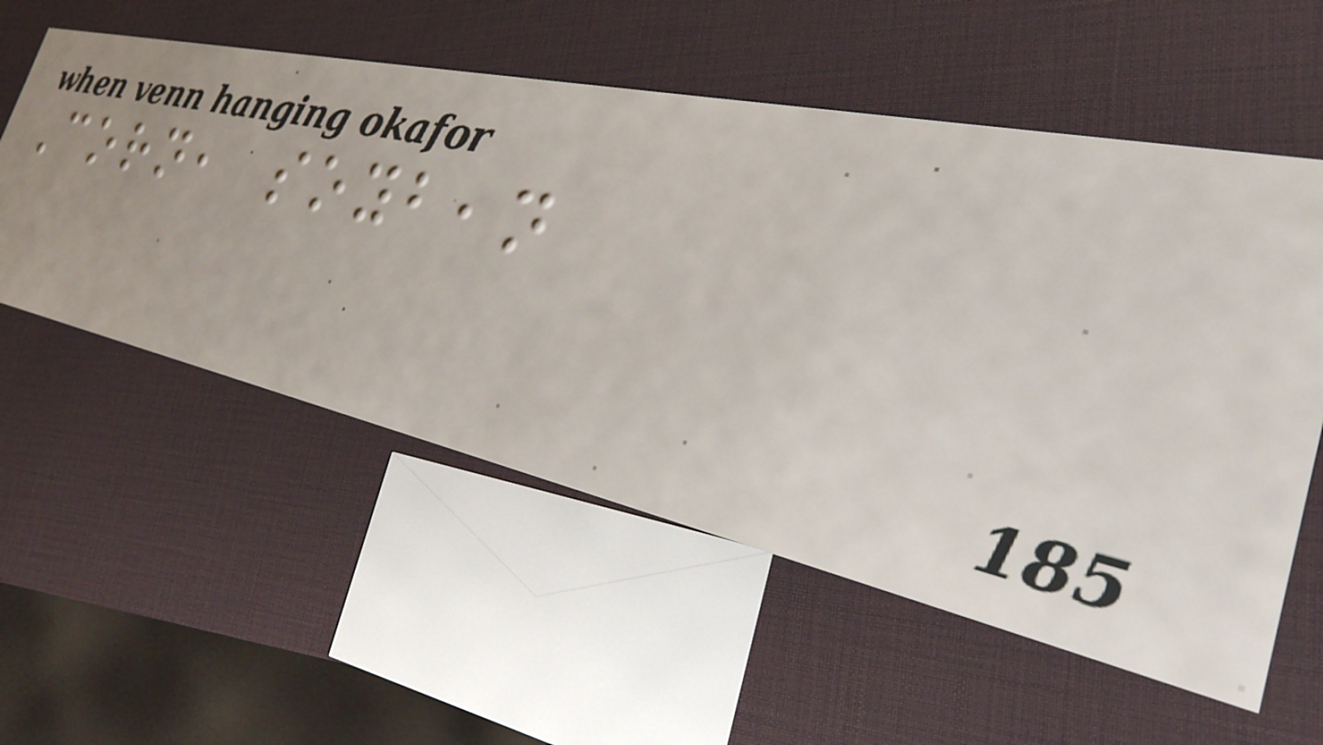Corn, soybean
